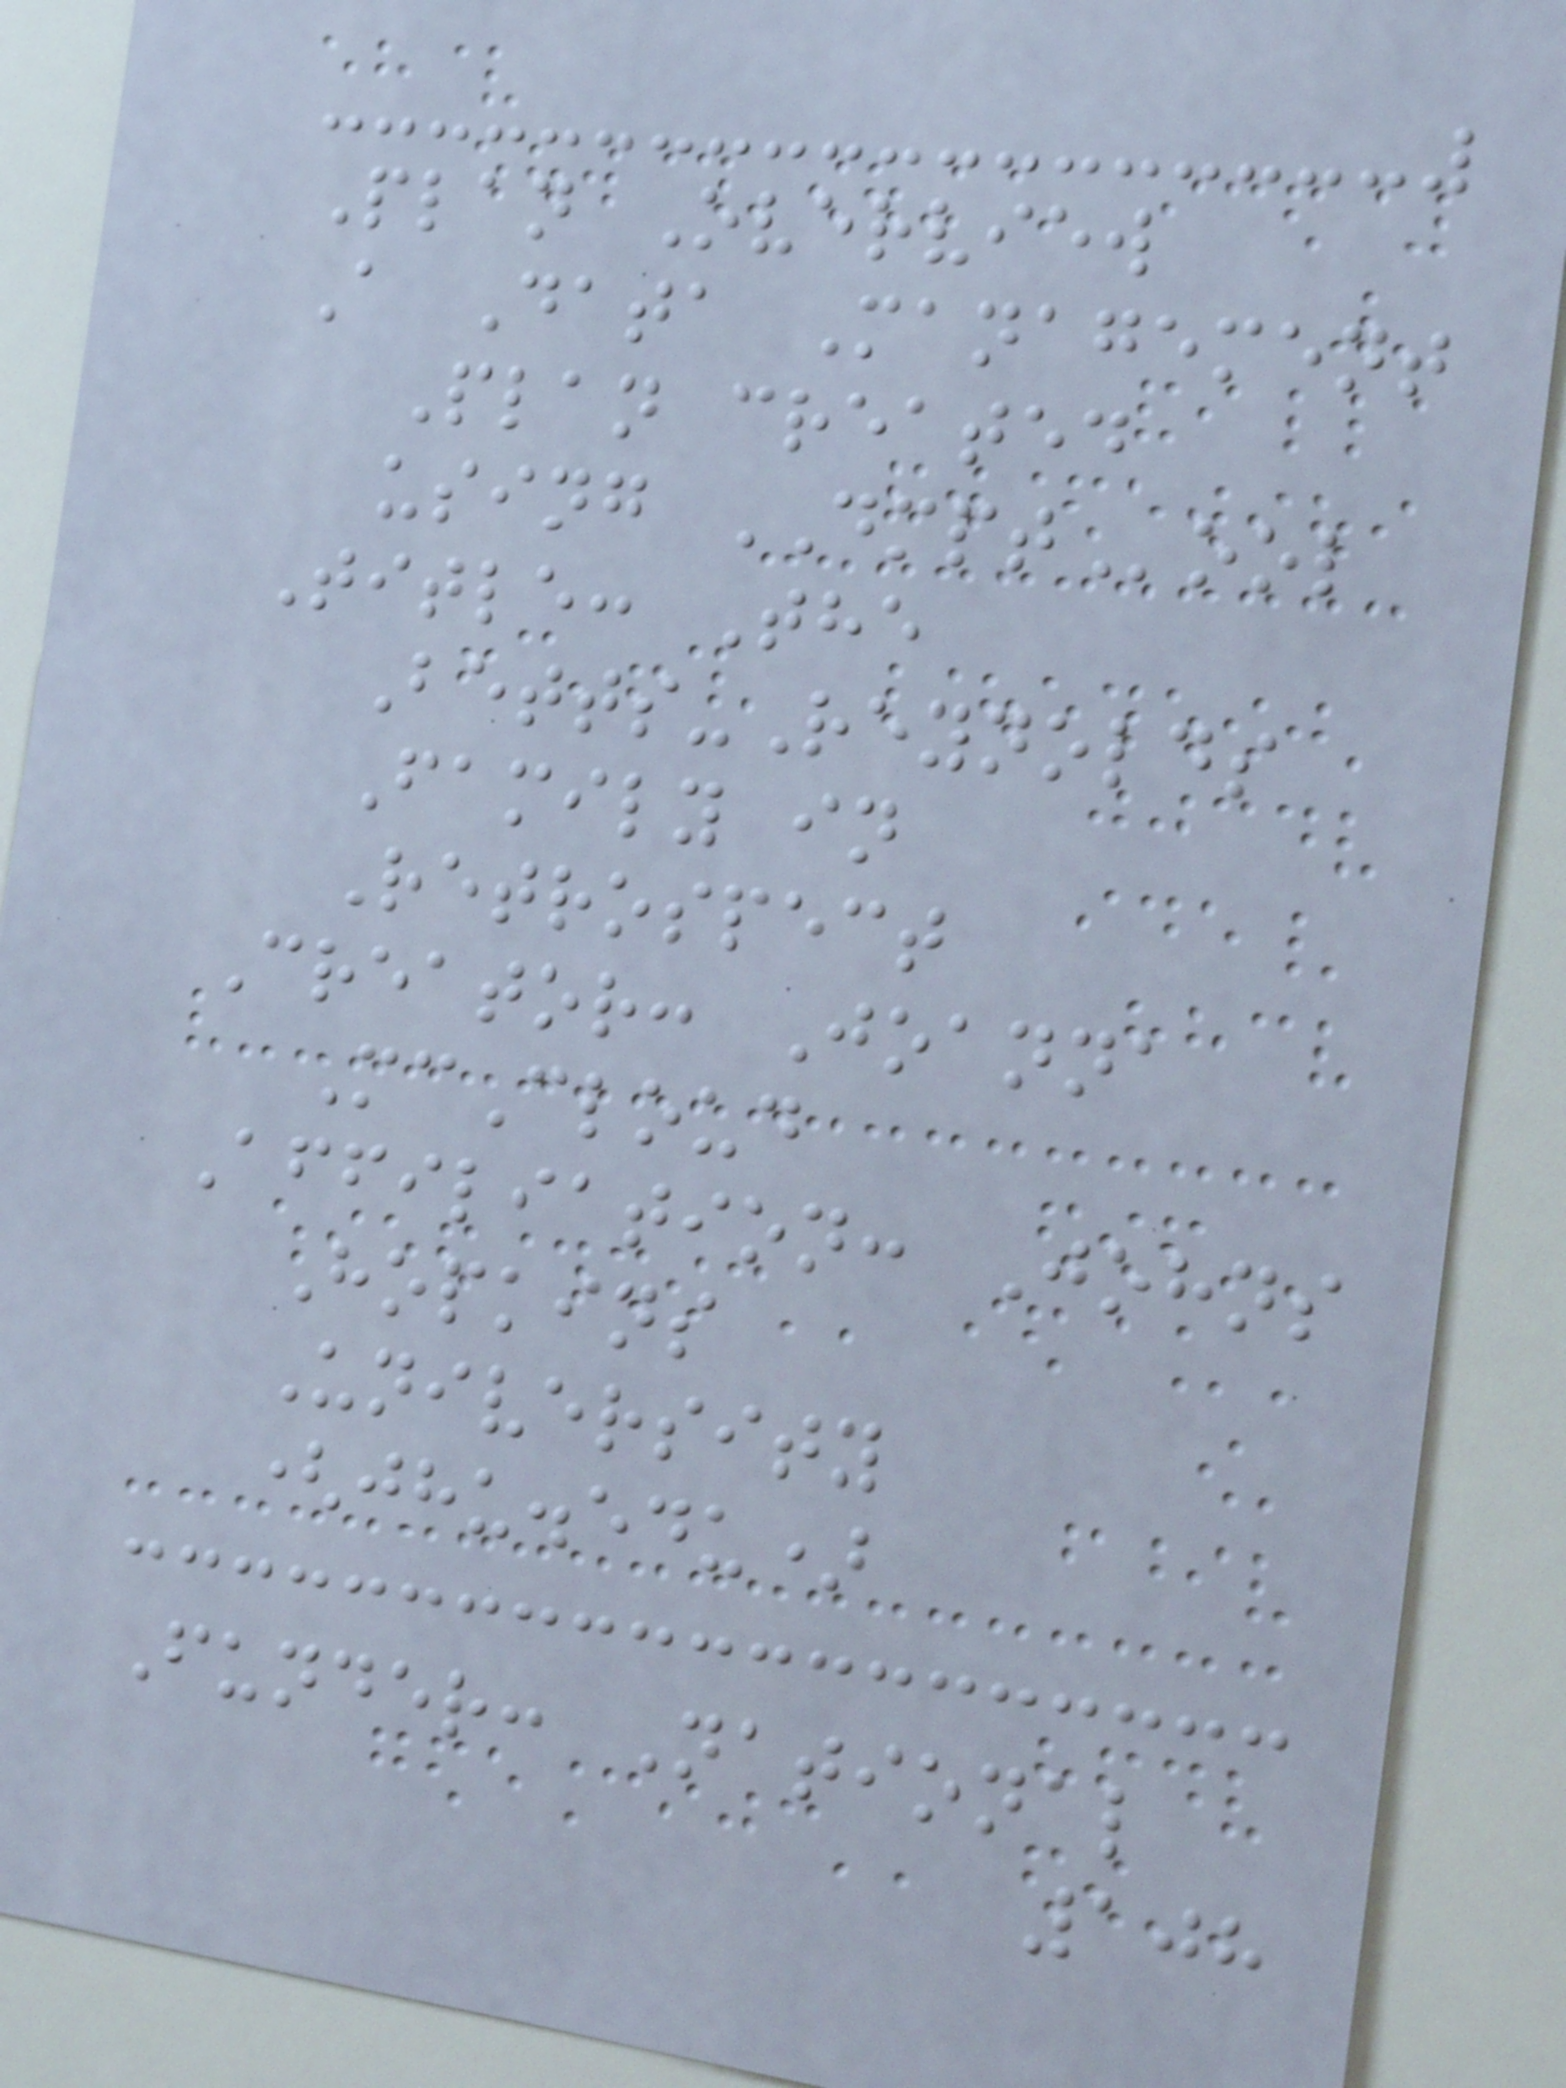Plan Overview
A Data Management
Plan created
using DMPTool
Title: The
Betts-Reynolds
Family in
Retrospect
Creator: Joanna
McCloud
Affiliation: Johns
Hopkins
University
(jhu.edu)
Funder: National
108
